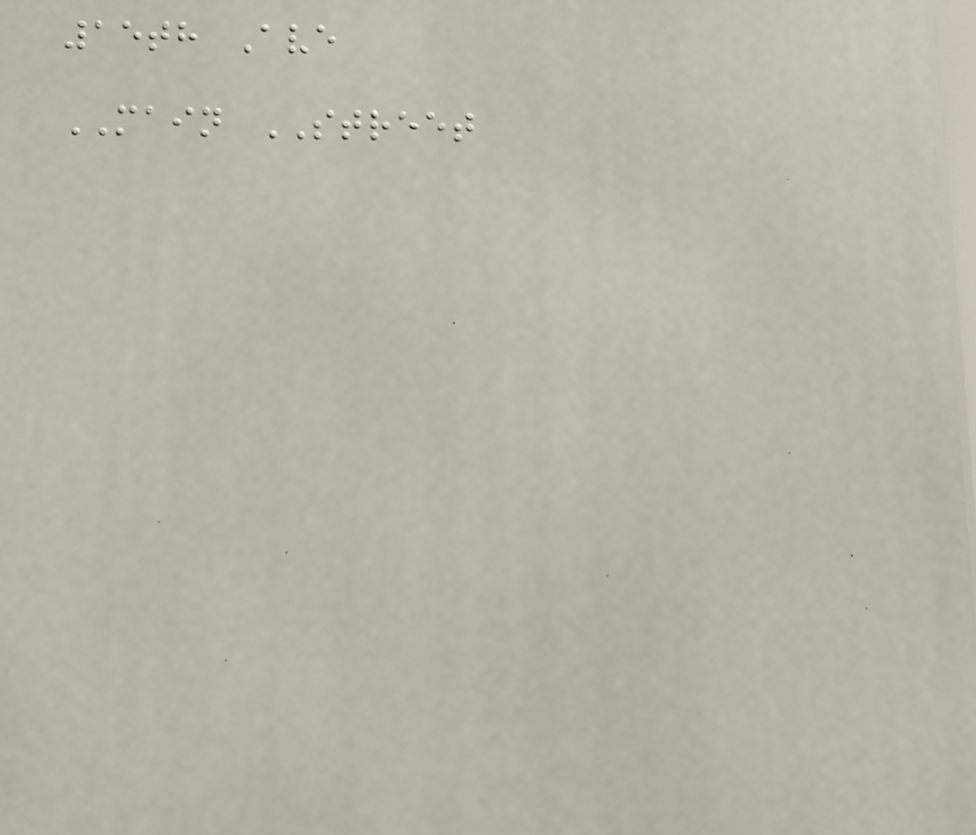15th Ave
MAIN STREET
